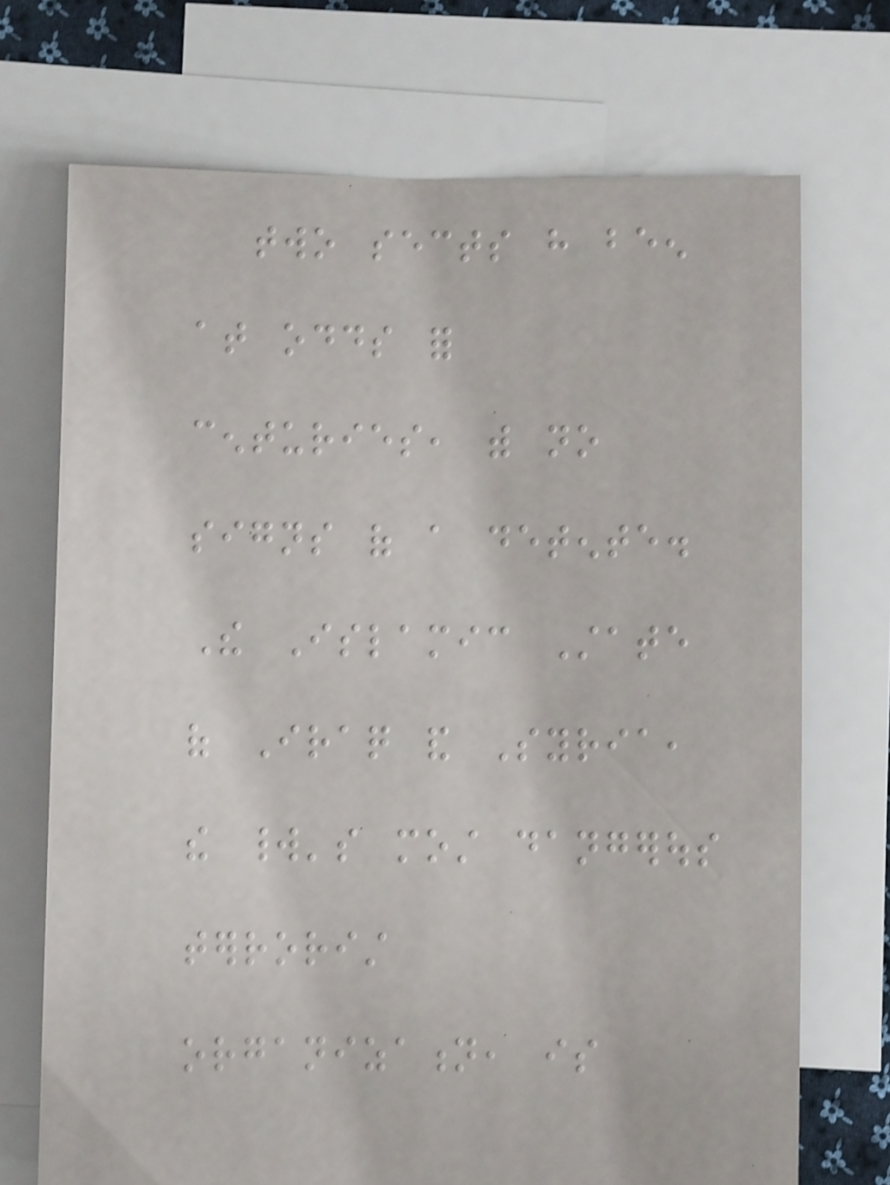two sects have been
at odds for
centuries, with no
signs of a detente.
The Islamic State
of Iraq and Syria,
the world's most dangerous
terrorist
organization, is
